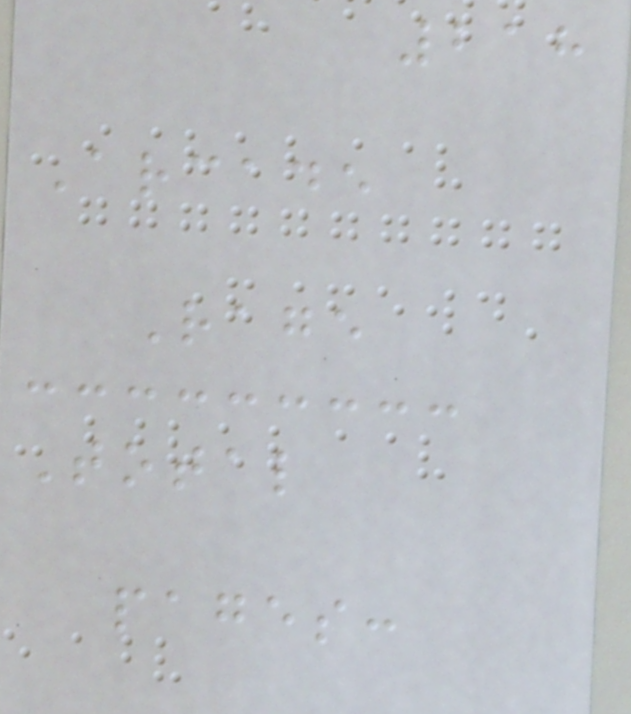218
Arcade
Rage
Total
pages:
